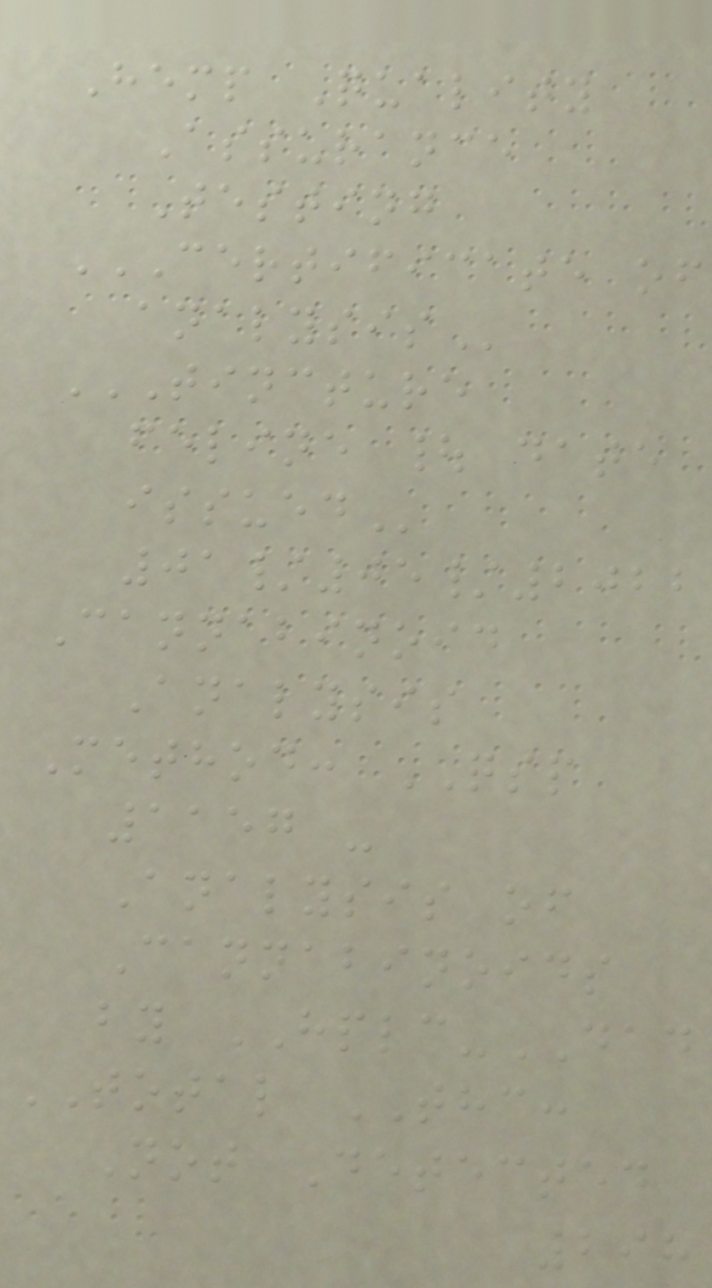Hemp Quality
Assurance
Testing
CERTIFICATE OF
ANALYSIS
TINCTURE
FELINE | DATE
ISSUED
01/05/2022
Cannabinoid
Analysis
Method: QSP
1157 -
Analysis of
Cannabinoids
by HPLC-DAD
TOTAL THC:
Not Detected
298
